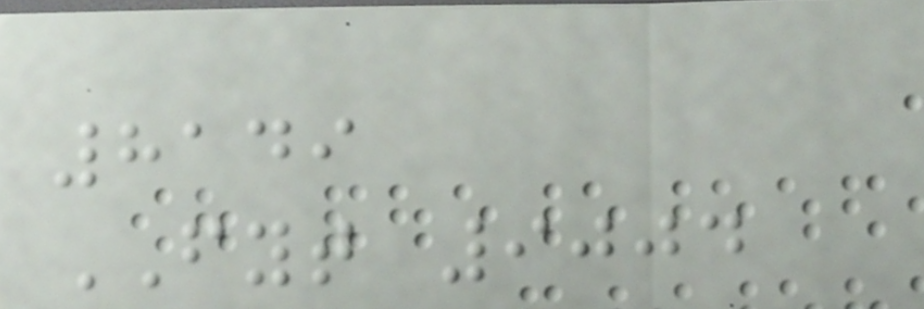8149
FYT 9004
